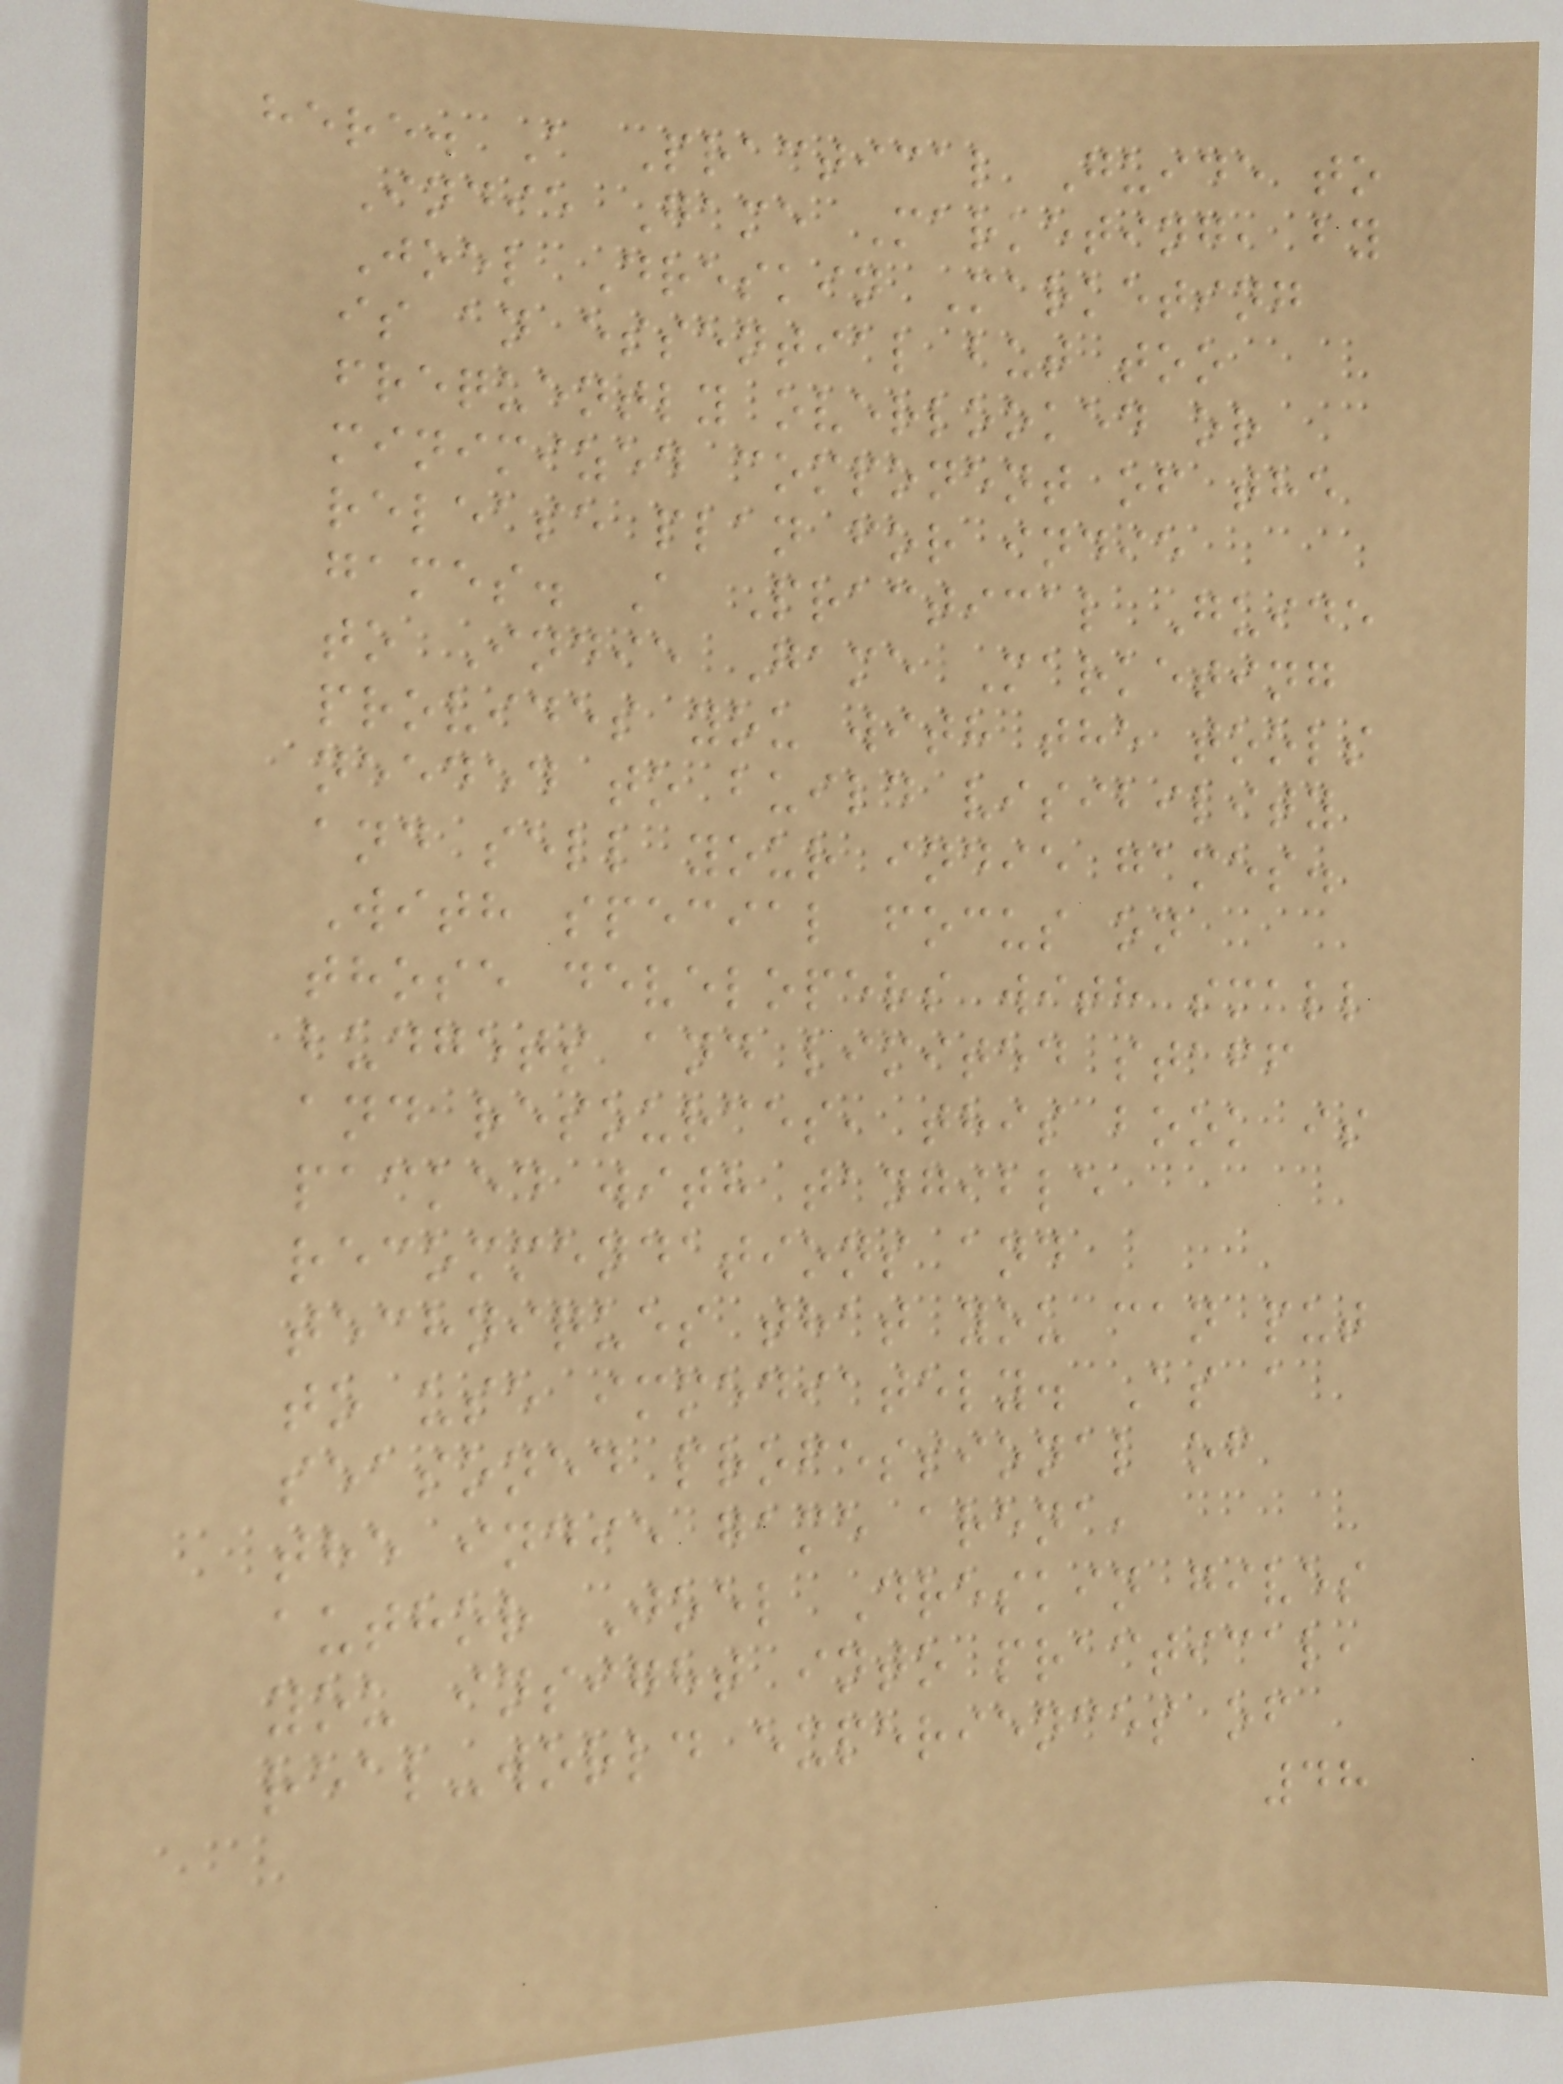here. A Practical Guide to
Indie Game Marketing, by
Joel Dreskin Marketing
is an essential but too
frequently overlooked or
minimized component of the
release plan for indie
games. A Practical Guide
to Indie Game Marketing
provides you with the tools
needed to build visibility
and sell your indie games.
With special focus on
those developers with small
budgets and limited staff
and resources, this book is
packed with tangible
recommendations and
techniques that you can put
to use immediately. As a
seasoned professional of
the indie game arena,
author Joel Dreskin gives
you insight into practical,
real-world experiences of
48
